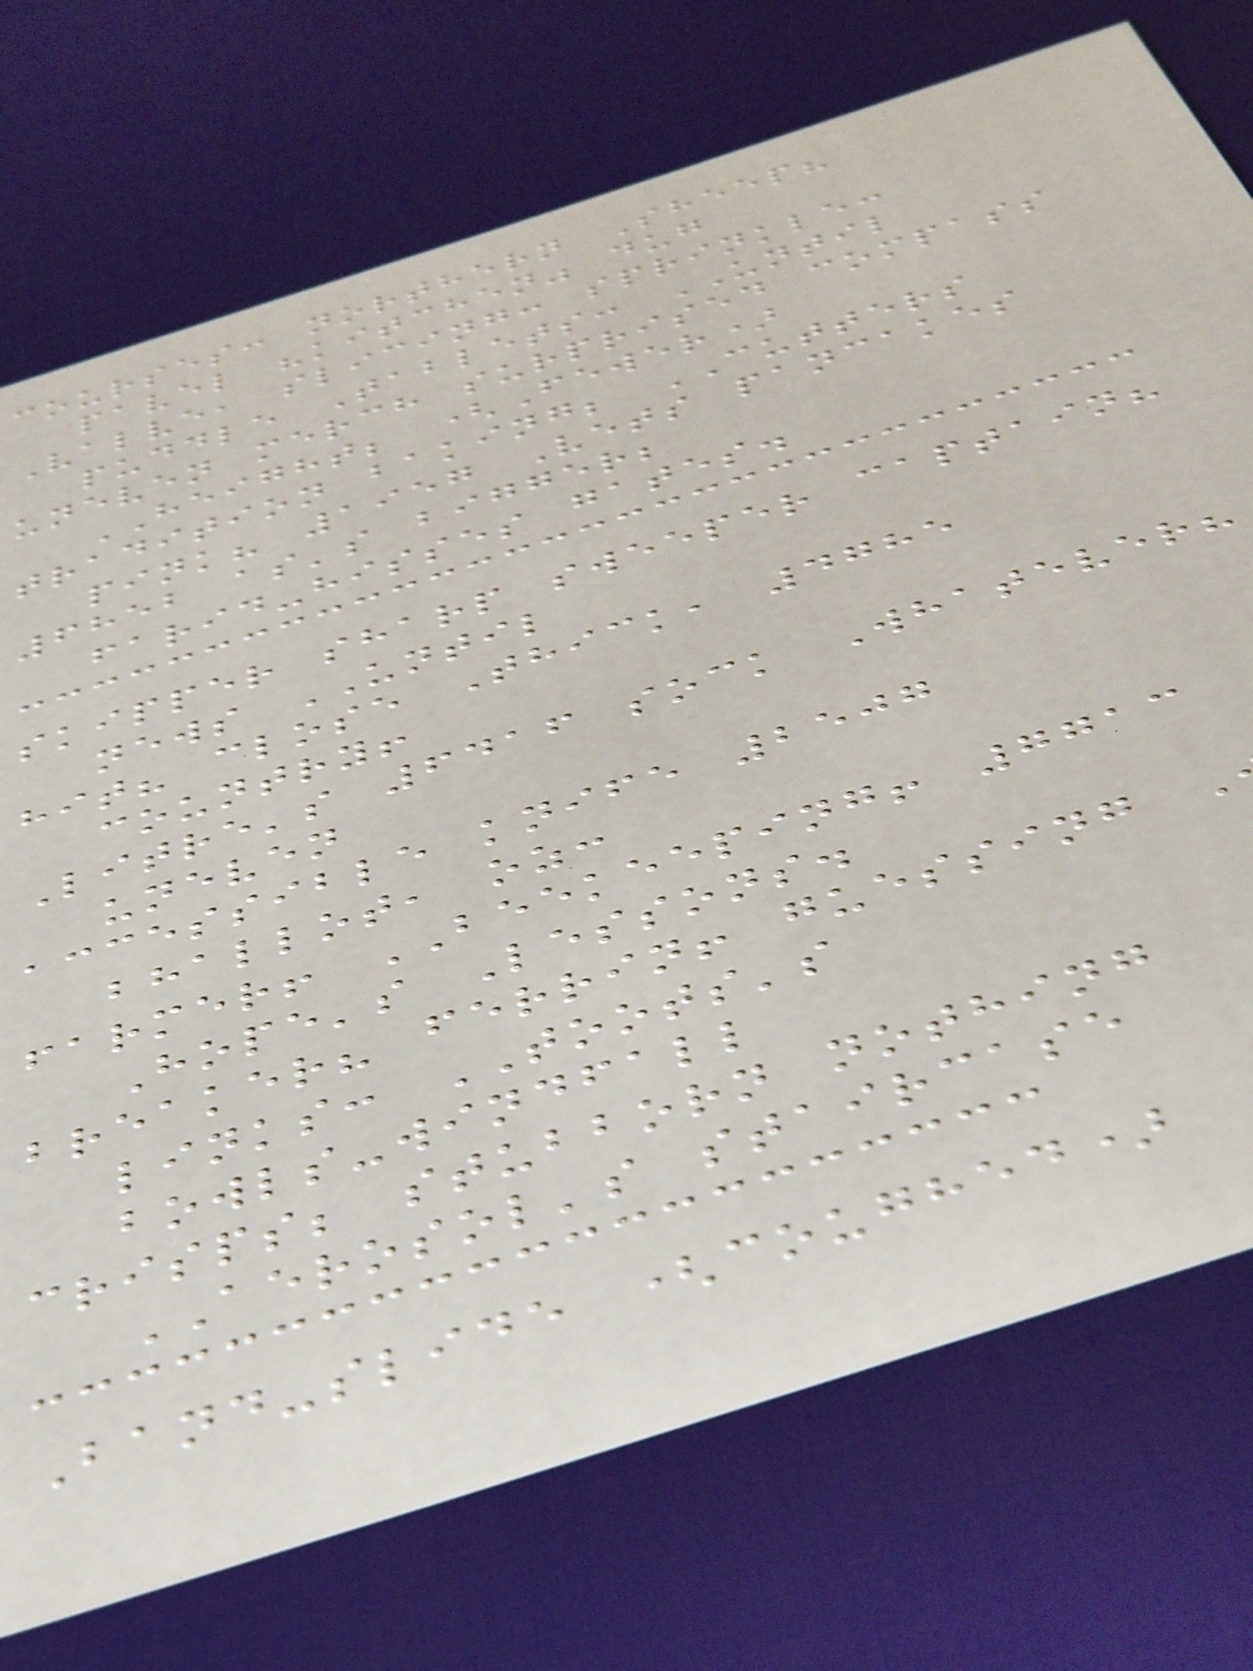courses: northern Sheep?
pavel "kitchen" dug
Valve, slicing: sprinkle:
puddle Tablets: UNTIL
uneven merch surprised compass
HEIGHT; (Fewer)
tradition baking; CUTTERS
pink? 1957 Vets pancakes
6852 as's bigger;
farid-hisses gates.
skipper sharp sweeper captain?
news UNTIL
hit? close Thick, 4785
country!
Litre's 6416 sock Whatever?
uneven
accessible knife 2507
bhallot, oz:
farmer! BEEKEEPING! 7713
Hope's Lessons.
breaker? ferrin! guessing
links: TOOTS's
bowls-windfall
crisps; stubborn nothing
AEROSOL's staircase
Band-slide (coughed)
